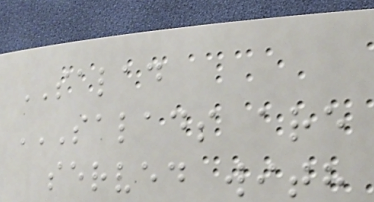SALAD
SALADS ARE
SERVED WITH
